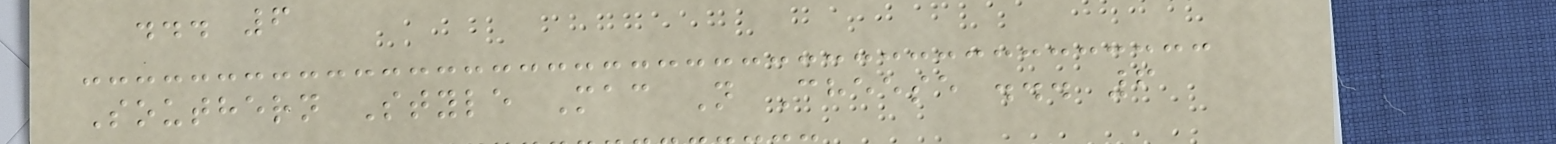... 6
Southern Style Mac N Cheese ... 6
